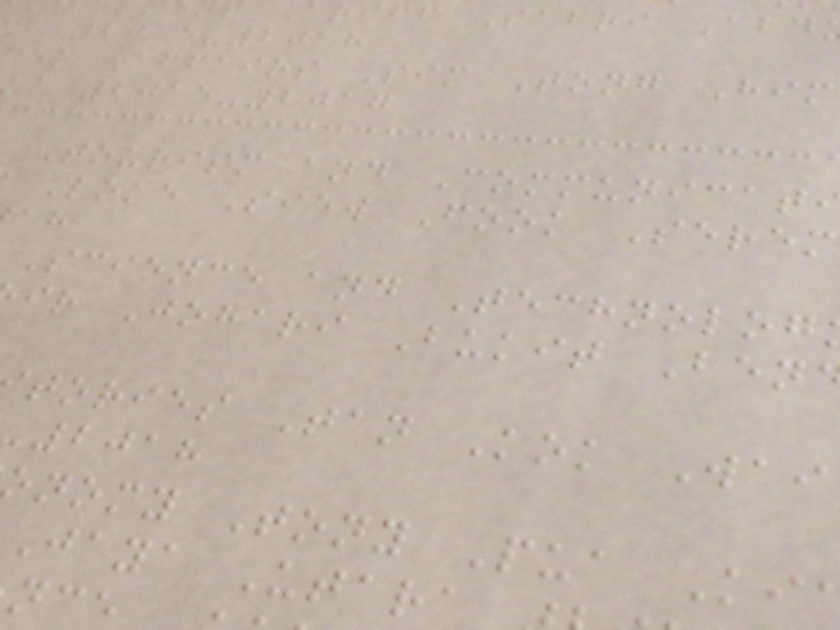ariff Sabri Abd
b 2015-2018
er Affairs Sim Tong Him
ka 2015-2017
Tourism and Communicat
Loke Siew Fook Serem
Science and Technolog
ir Johari Bukit Ben
tories Tan Kok Wai
2018
onomy Tony Pua Ki
Jaya Utara
